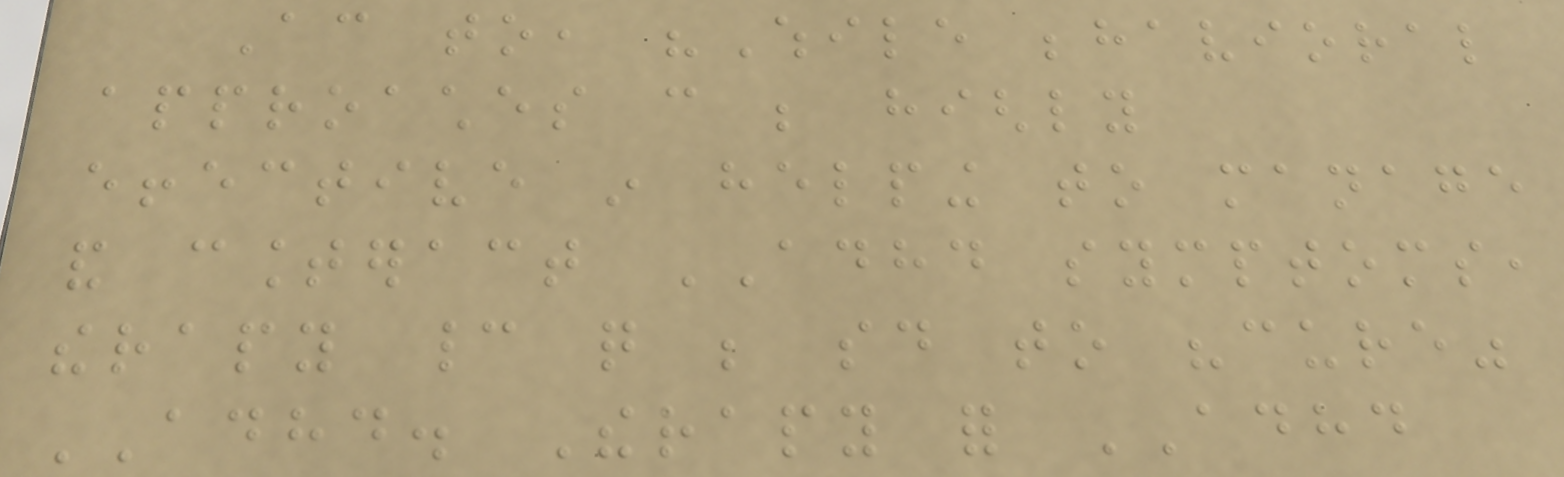According to, "While behavioral
approaches can be highly
effective in helping to manage
and counteract ADHD symptoms,
therapy cannot quite be said to "cure"
ADHD. Therapy for ADHD
